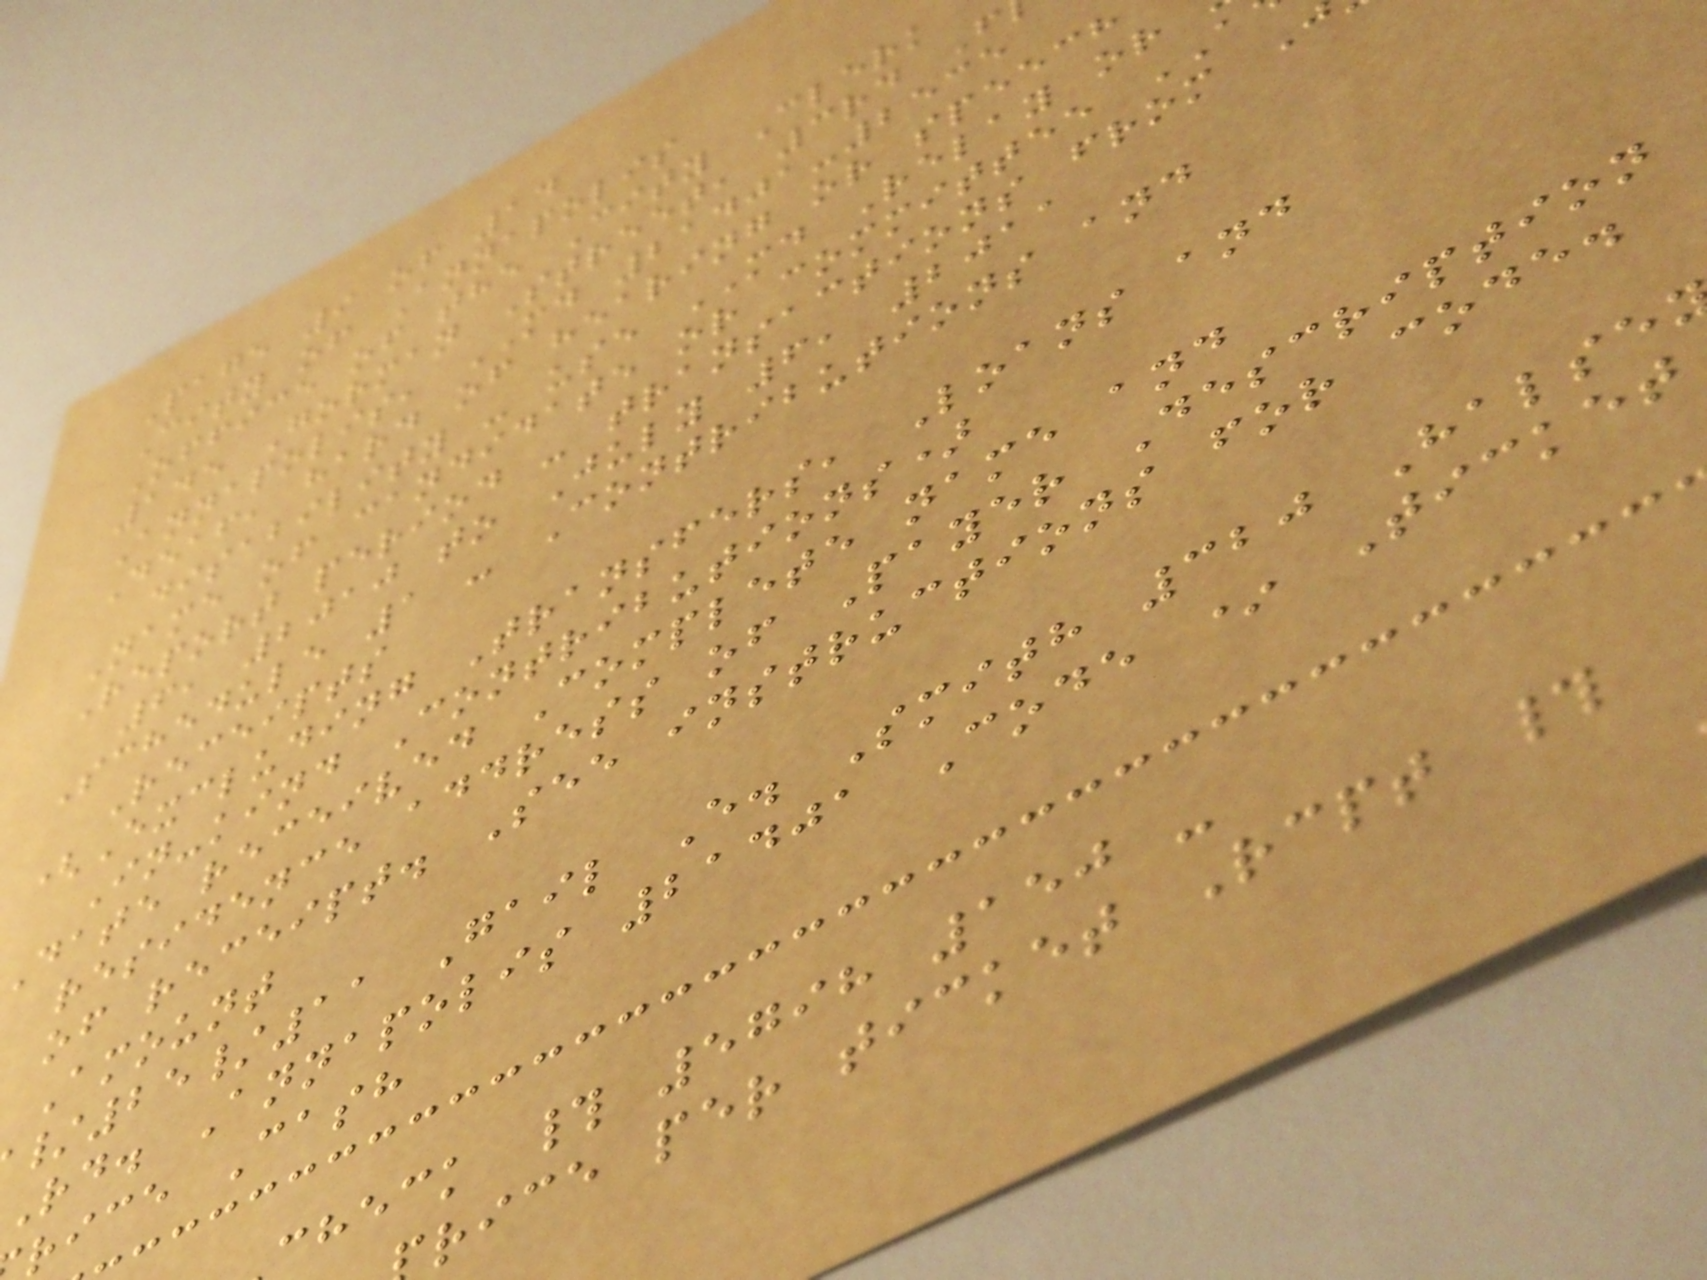Page 9 of 14
City of Annapolis
Office of the City Clerk
145 Gorman Street, 3rd F
Annapolis, MD 21401-2535
Deaf, hard of hearing or speech
disability - use MD Relay or
Name of candidate or committee
Report period - transactions from
6, 2010 to July 6, 2011
Schedule 1 - Contributions and
Receipts
(Excluding Transfers, Loans and
In-kind Contributions)
Date received Complete name and
residence address of Payer Description
of receipt. See instructions for code.
Amount
/25/11 Gail E. Smith 320 Halse
Rd. Annapolis 21401 Code * Ticket
rice Cash
check # 5798 150 -
rice per ticket Rcpt #
